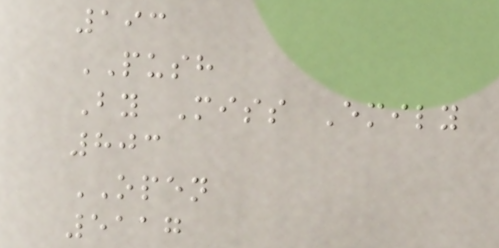193
PUSH
By Miss Emily
803
OPEN
5117
